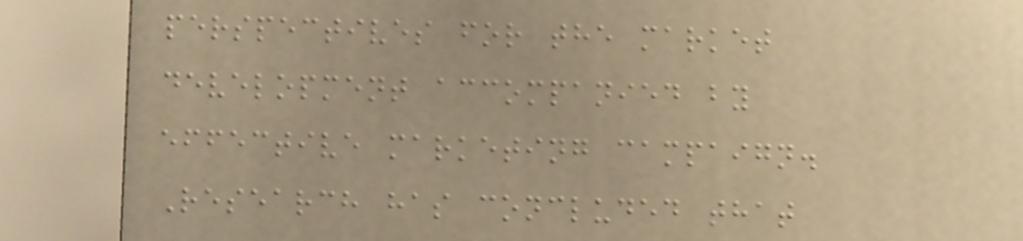perspectives for the market
development accompanied by
effective marketing campaign.
Research has concluded that
